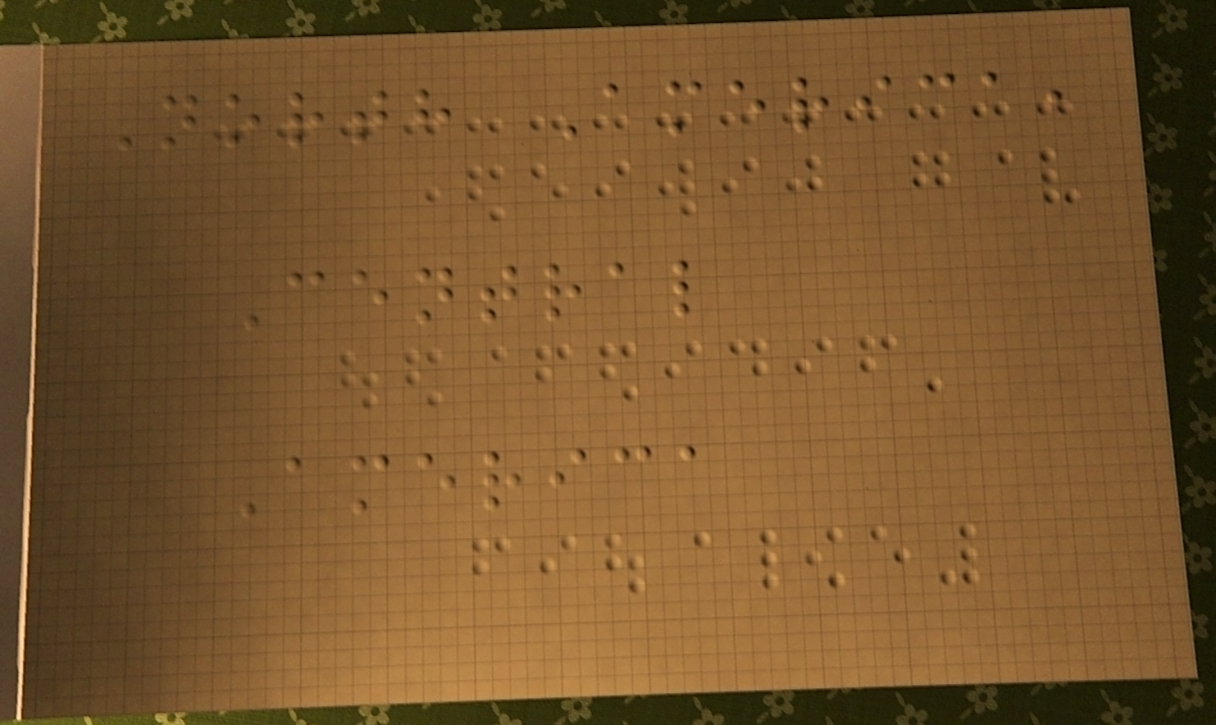North America,
Central
America
